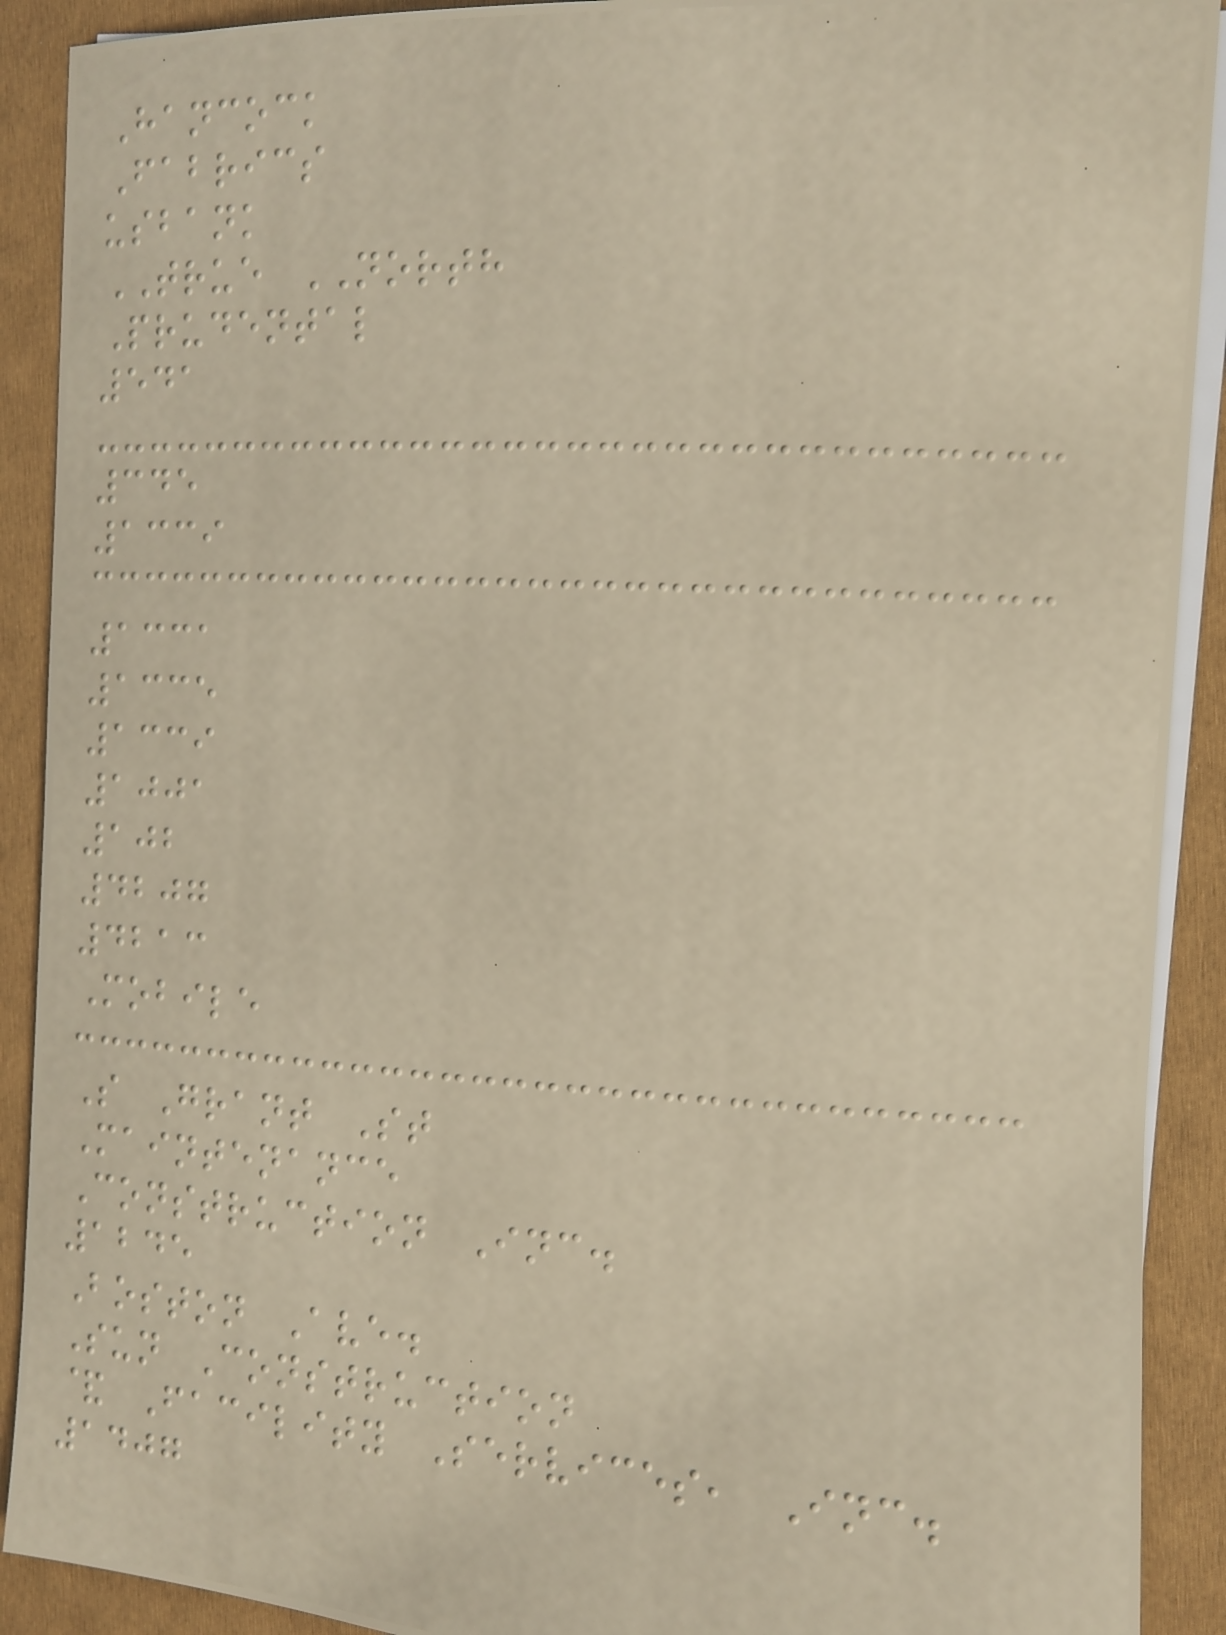Hancock
Fabrics
usbank
TRUE NORTH
Prudental
541
345
1339
1331
1335
1339
1001
102
4207
4213
Mobile
S Grant St
Maintenance
Construction Inc.
1245
Boston Ave.
Sun Construction
& Facility Services, Inc.
1407
